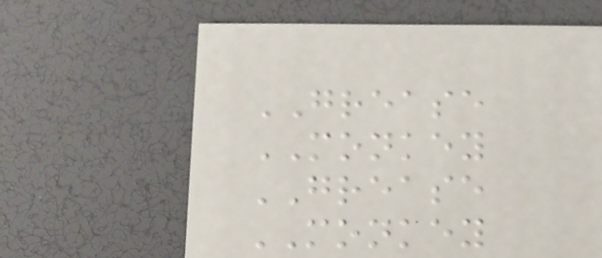GREASE
MONKEY
GREASE
MONKEY
